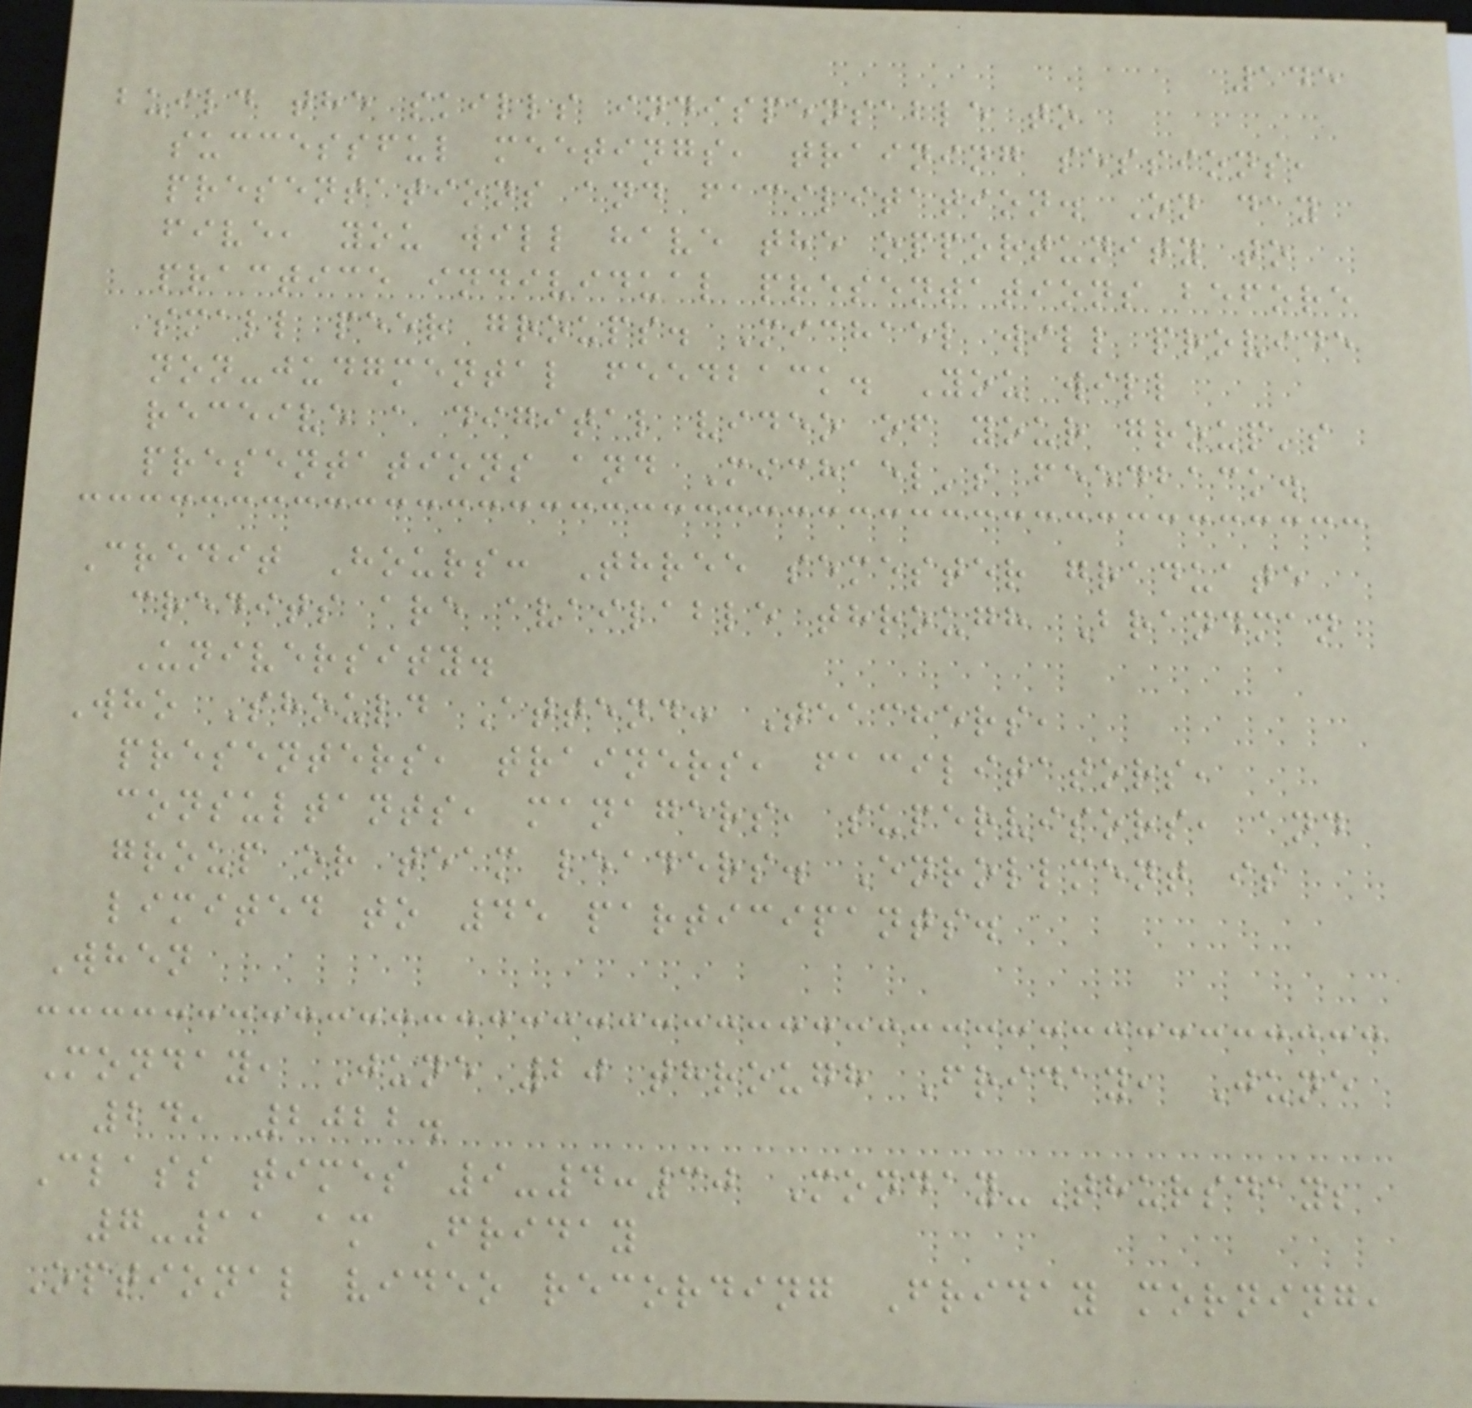145
build the skills indispensable to
successful meetings, training sessions,
presentations and facilitation. On day
five, you will have the opportunity to
practice individual presentations before
small peer groups. Michael will provide
non-judgmental feedback. You will
receive a digital video of your group's
presentations and Michael's feedback.
Credit Hours: Three semester graduate
credits are available through Brandman
University.
Who Should Attend: Teachers,
presenters, trainers, facilitators,
consultants, managers, supervisors, and
group or team leaders. Enrollment is
limited to 45 participants.
When
Monday, June 20 through Friday, June
24, 2022.
Class times 9-4:30 Monday-Thursday;
7-11 am Friday
Optional video recording Friday morning,
